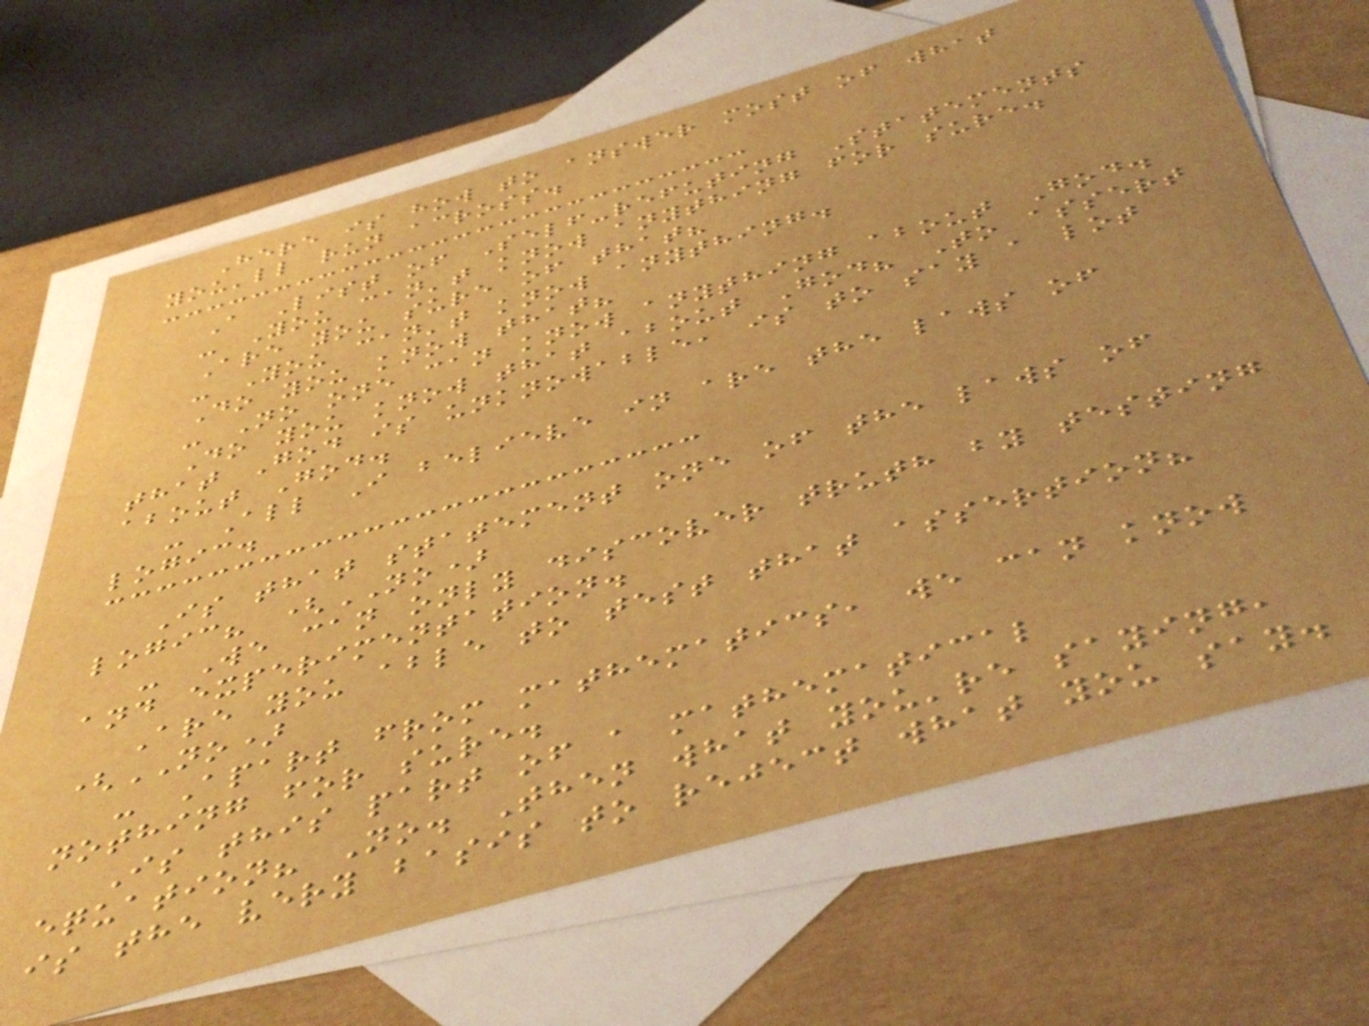Here is how to answer most of what
you'll run across.
A List of Self-refuting Statements
- You can't know anything for sure.
Are you sure of that?
- You can't know anything.
Do you know that?
- No one can know anything about God.
Do you know that about God? To assert
that God is unknowable, is to say a lot
about God.
- All I believe in are the laws of
logic.
Is that statement one of the laws of
logic? (NO)
- We can only discover truth by testing
and experimentation.
Are you able to test that assertion?
(NO)
- Apart from mathematics, we can know
nothing for sure.
Is this part of a mathematical
equation? No. Then what you're saying,
is the very basis to reject what you say.
